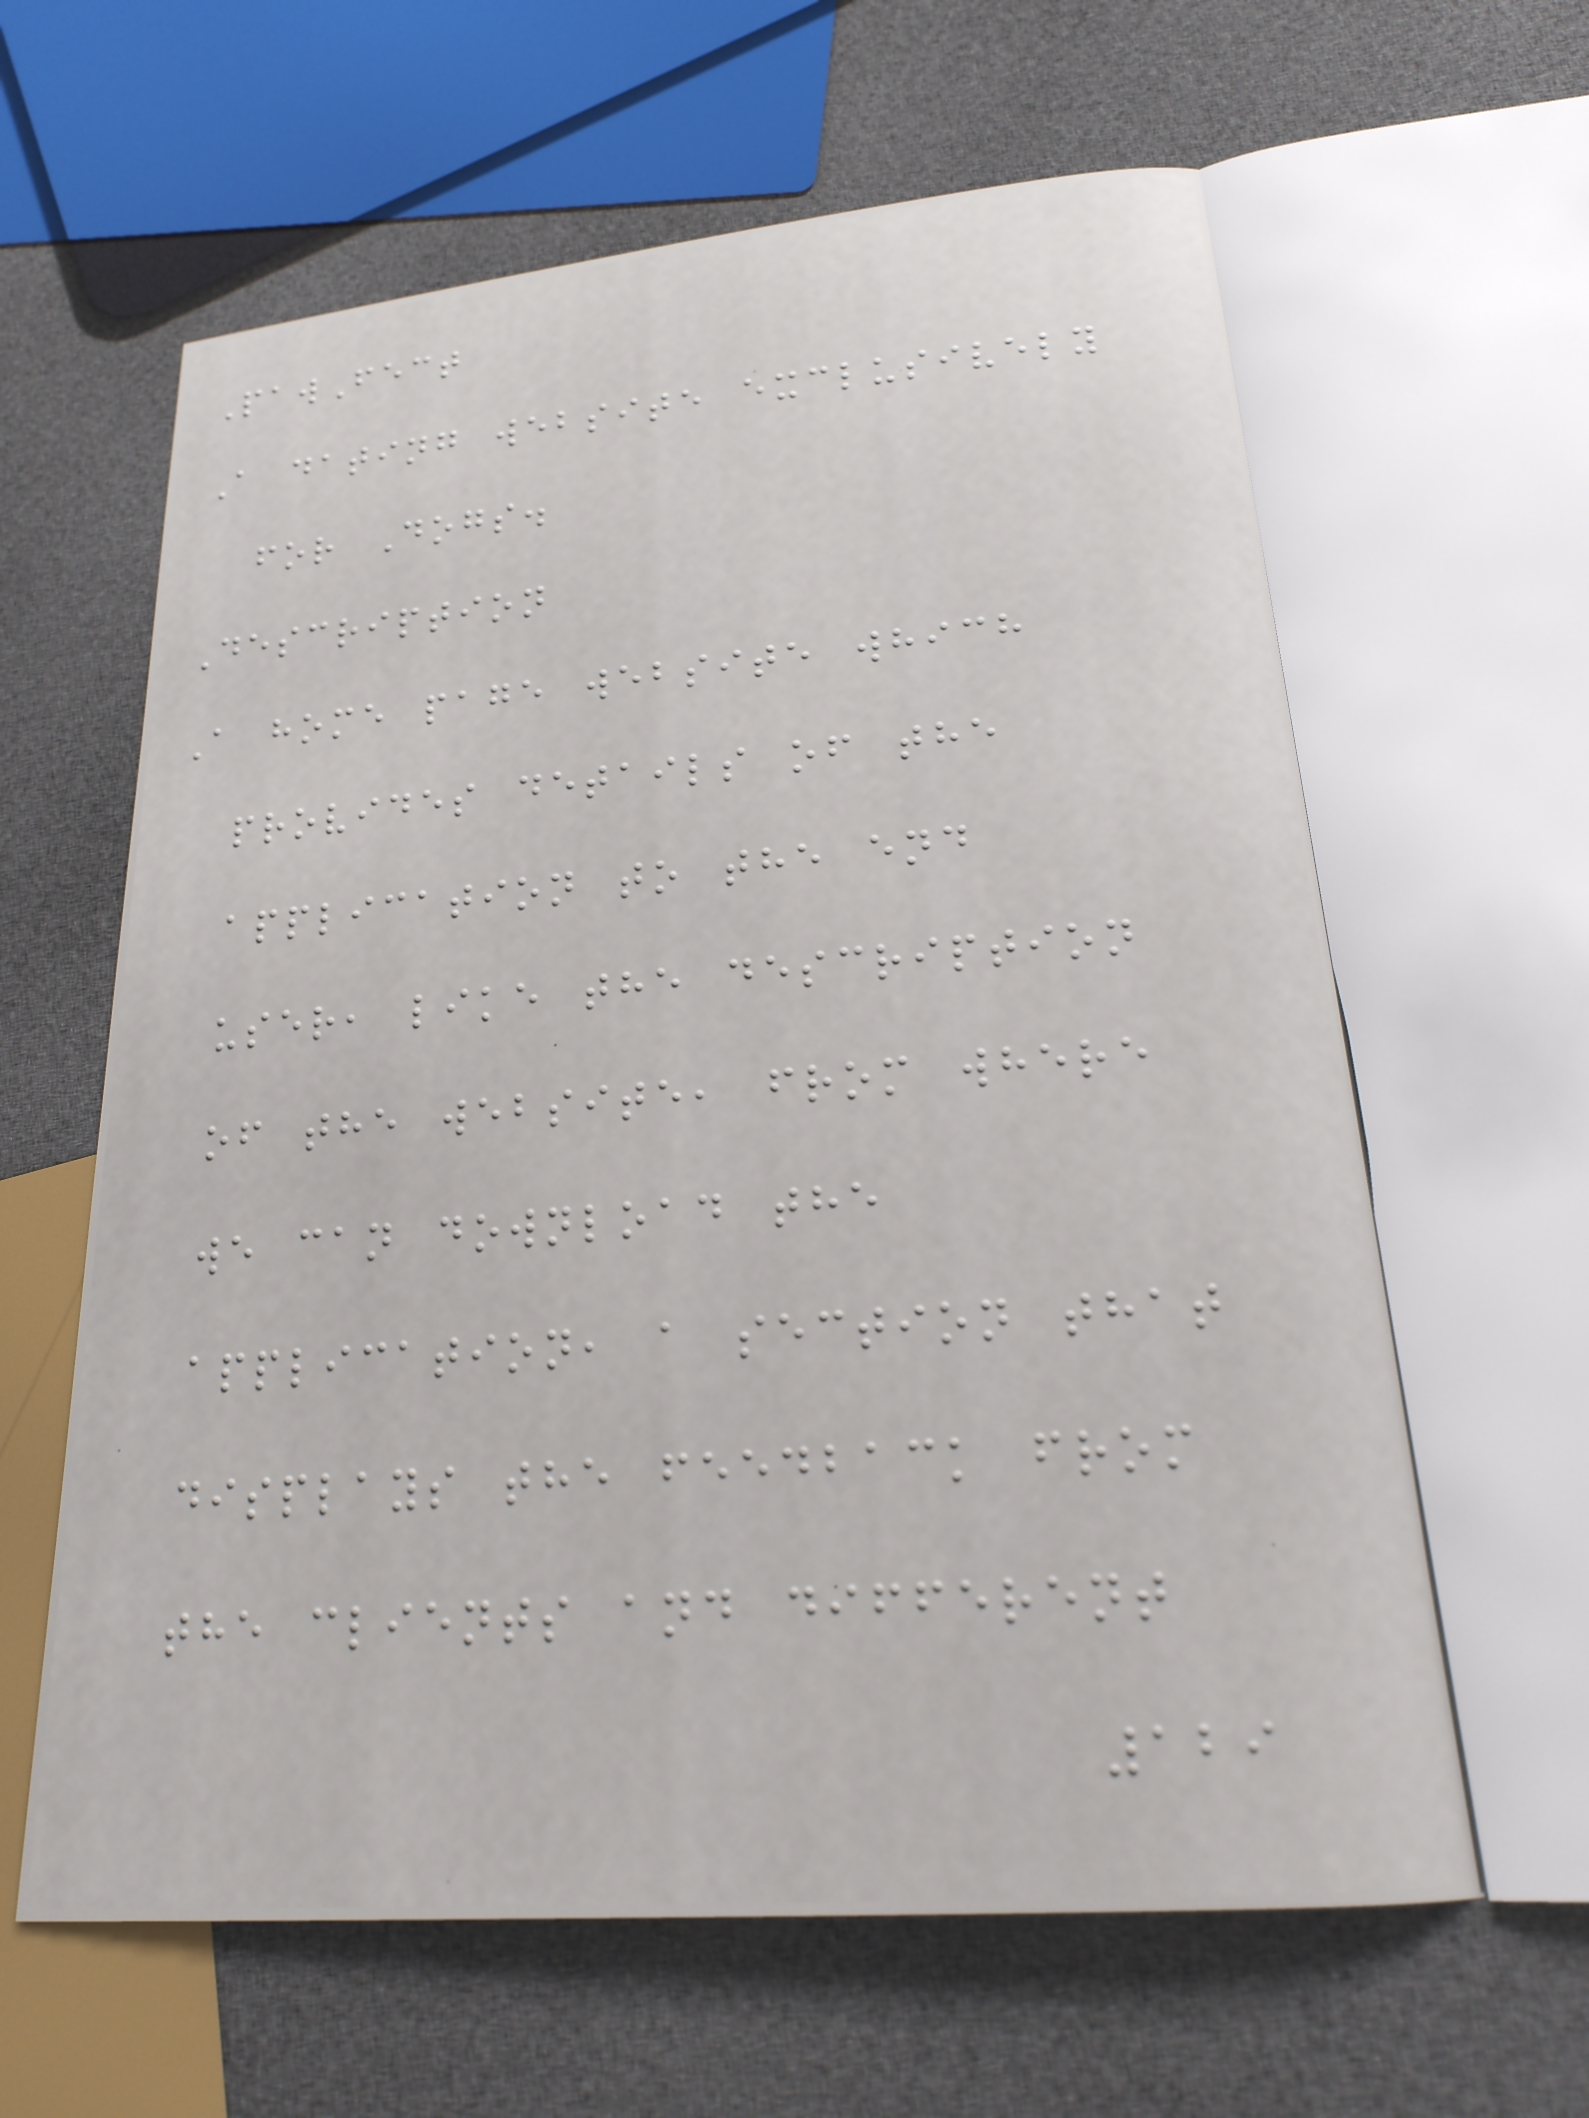PawFect
A dating website exclusively
for Dogs.
Description
A home page website which
provides details of the
application to the end
user, like the description
of the website, from where
we can download the
application, a section that
displays the feedback from
the clients and different
129
